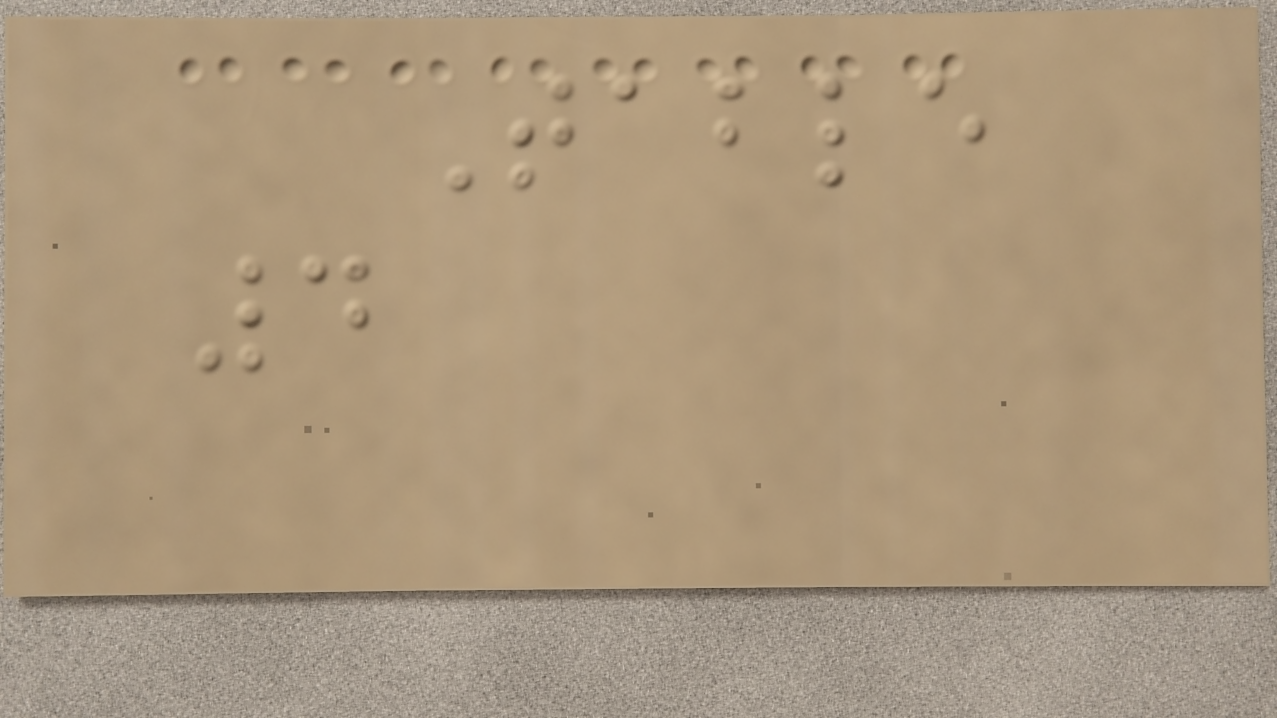Table
4
